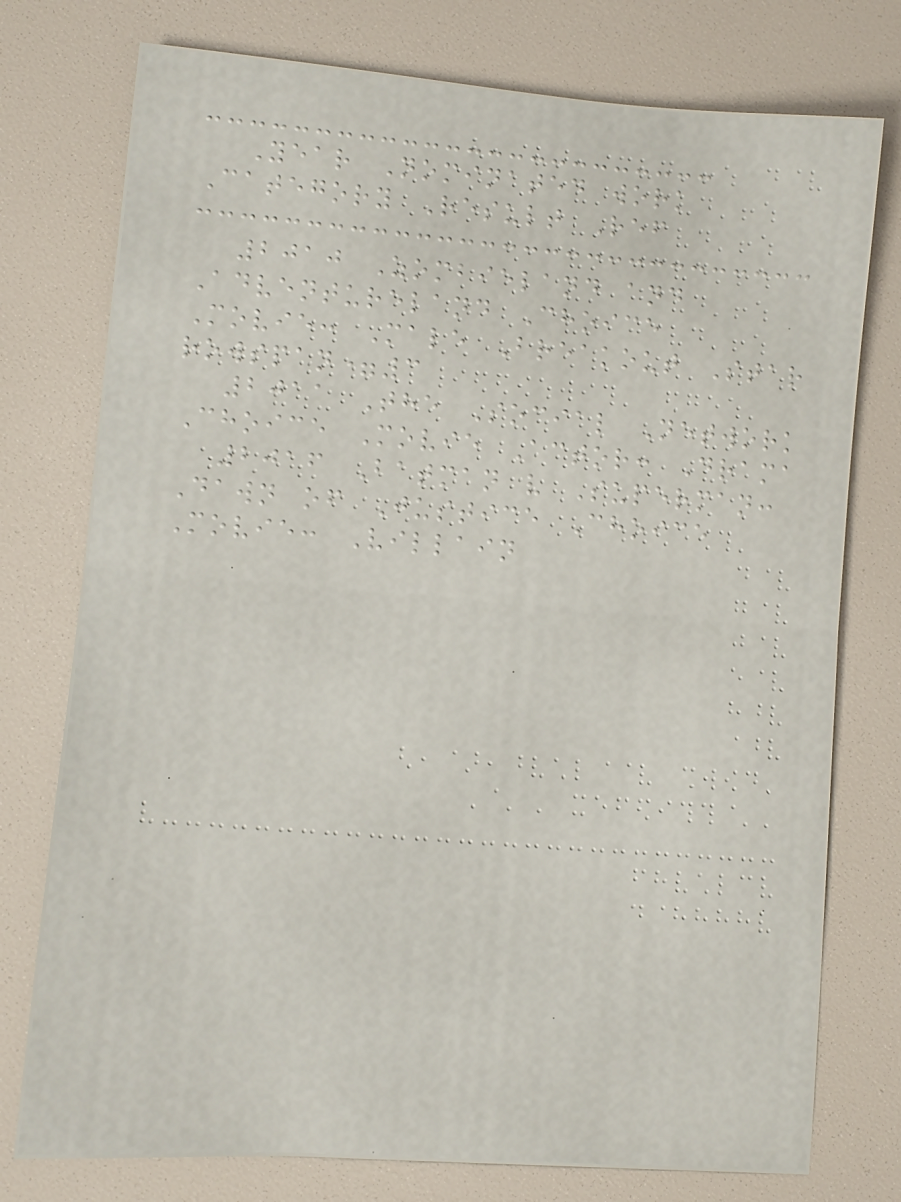Year Nominated work
Category Result Ref
2010 Zombieland and
Adventureland Choice
Movie: Male Breakout Star
rowspan=3
2011 The Social Network
Choice Movie Actor: Drama
2016 Batman v Superman:
Dawn of Justice Choice
Movie: Villain
